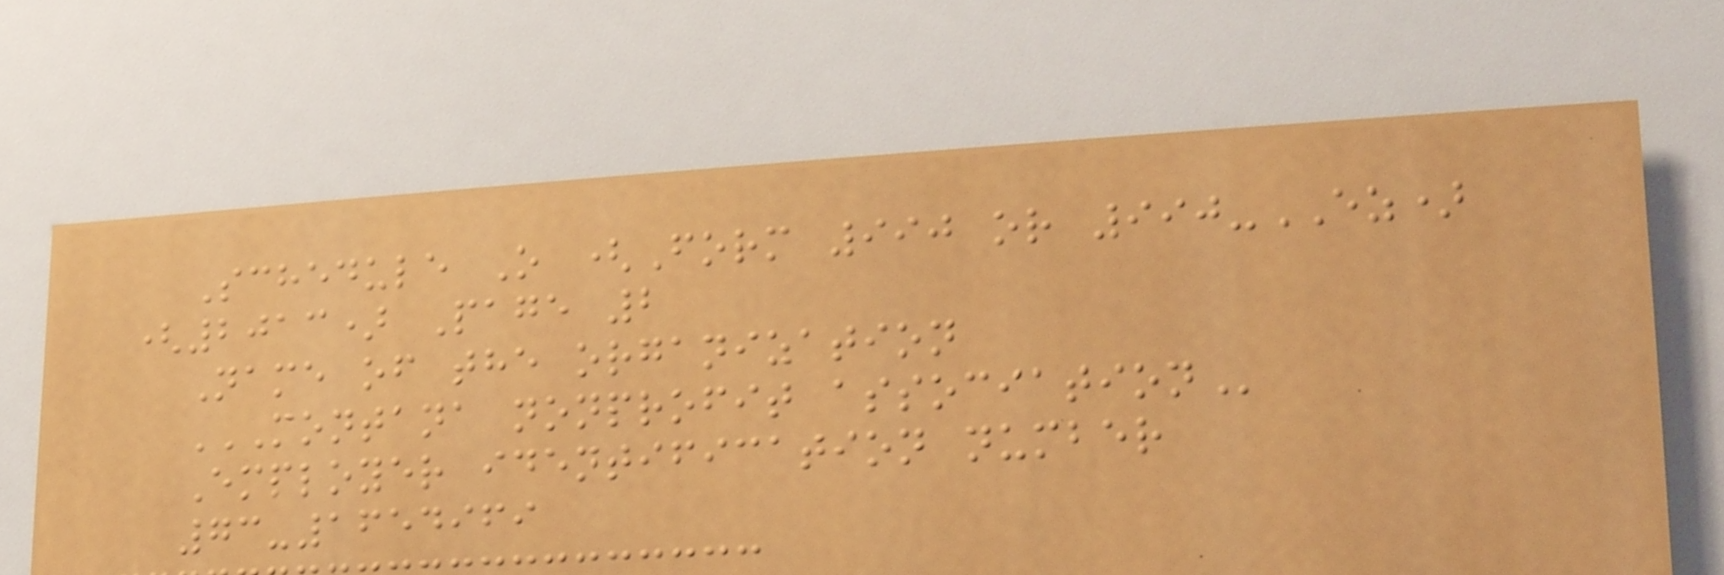Schedule O (Form 990 or 990-EZ)
(2013) Page 2
Name of the organization
MONTANA NONPROFIT ASSOCIATION
Employer identification number
73-1654969
